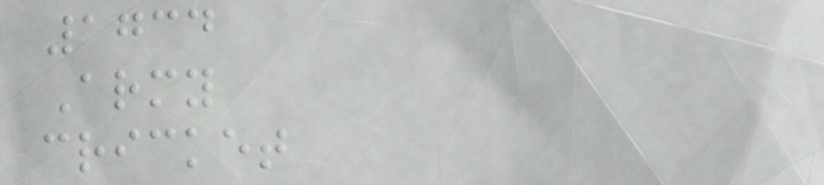1734
Army
cricket
